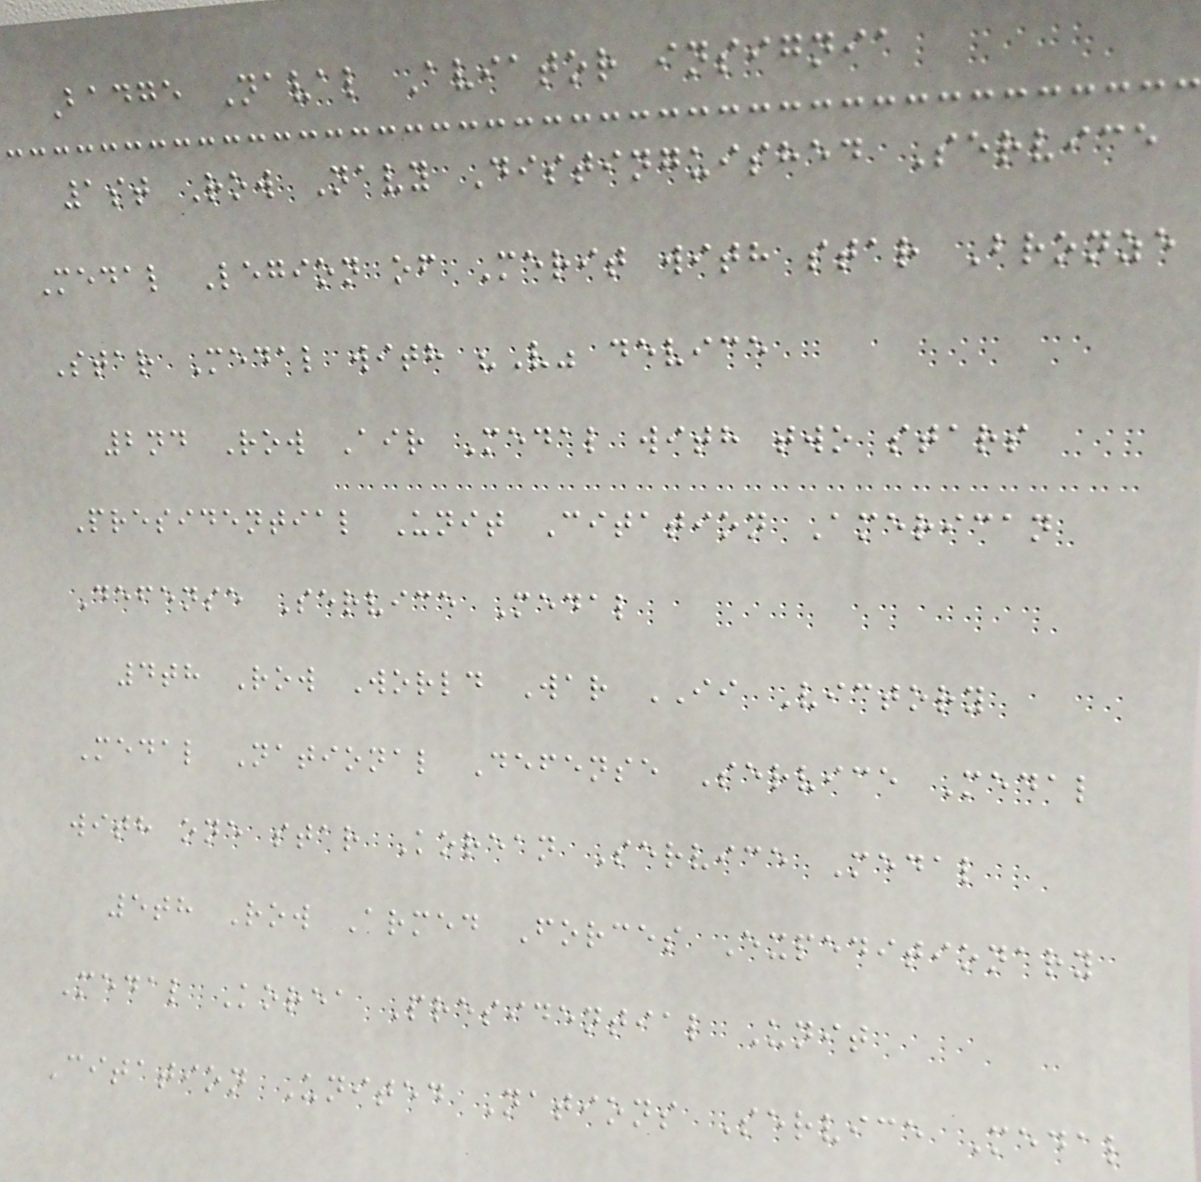Badge Naval Aviator insignia
1st Row Navy Distinguished Service
Medal Legion of Merit with star Bronze
Star Medal with "V" device
2nd Row Air Medal with two stars
Presidential Unit Citation American
Defense Service Medal
4th Row World War II Victory
Medal National Defense Service Medal
with one star Korean Service Medal
5th Row Armed Forces Expeditionary
Medal Korea Presidential Unit
Citation United Nations Service Medal
